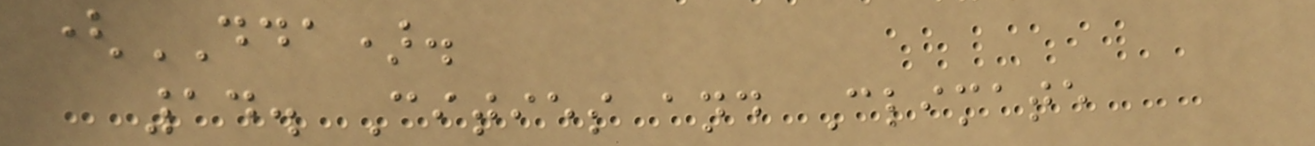(DDA).
14. Cities and Climate
